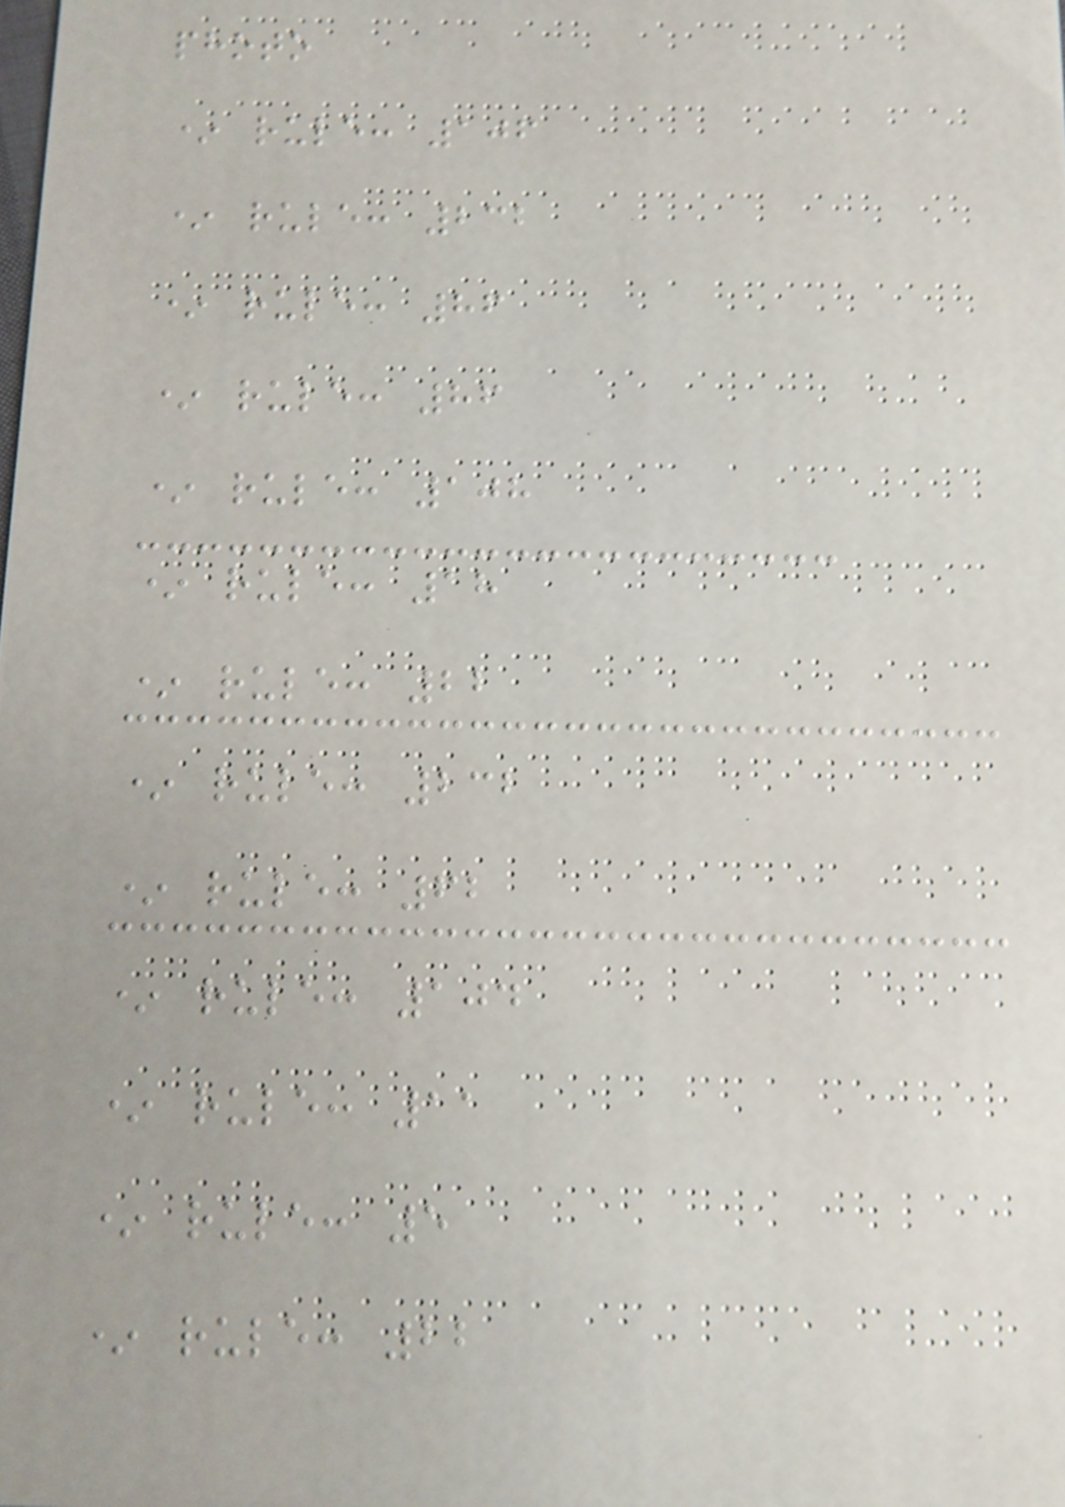photo
* rule: 106
* rule: 232
* rule: 86
* rule: 86
* rule: 108
* rule: 18
* rule: 22
* rule: 232
* rule: 62
* rule: 104
* rule: 11
* rule: 5
* rule: 22
